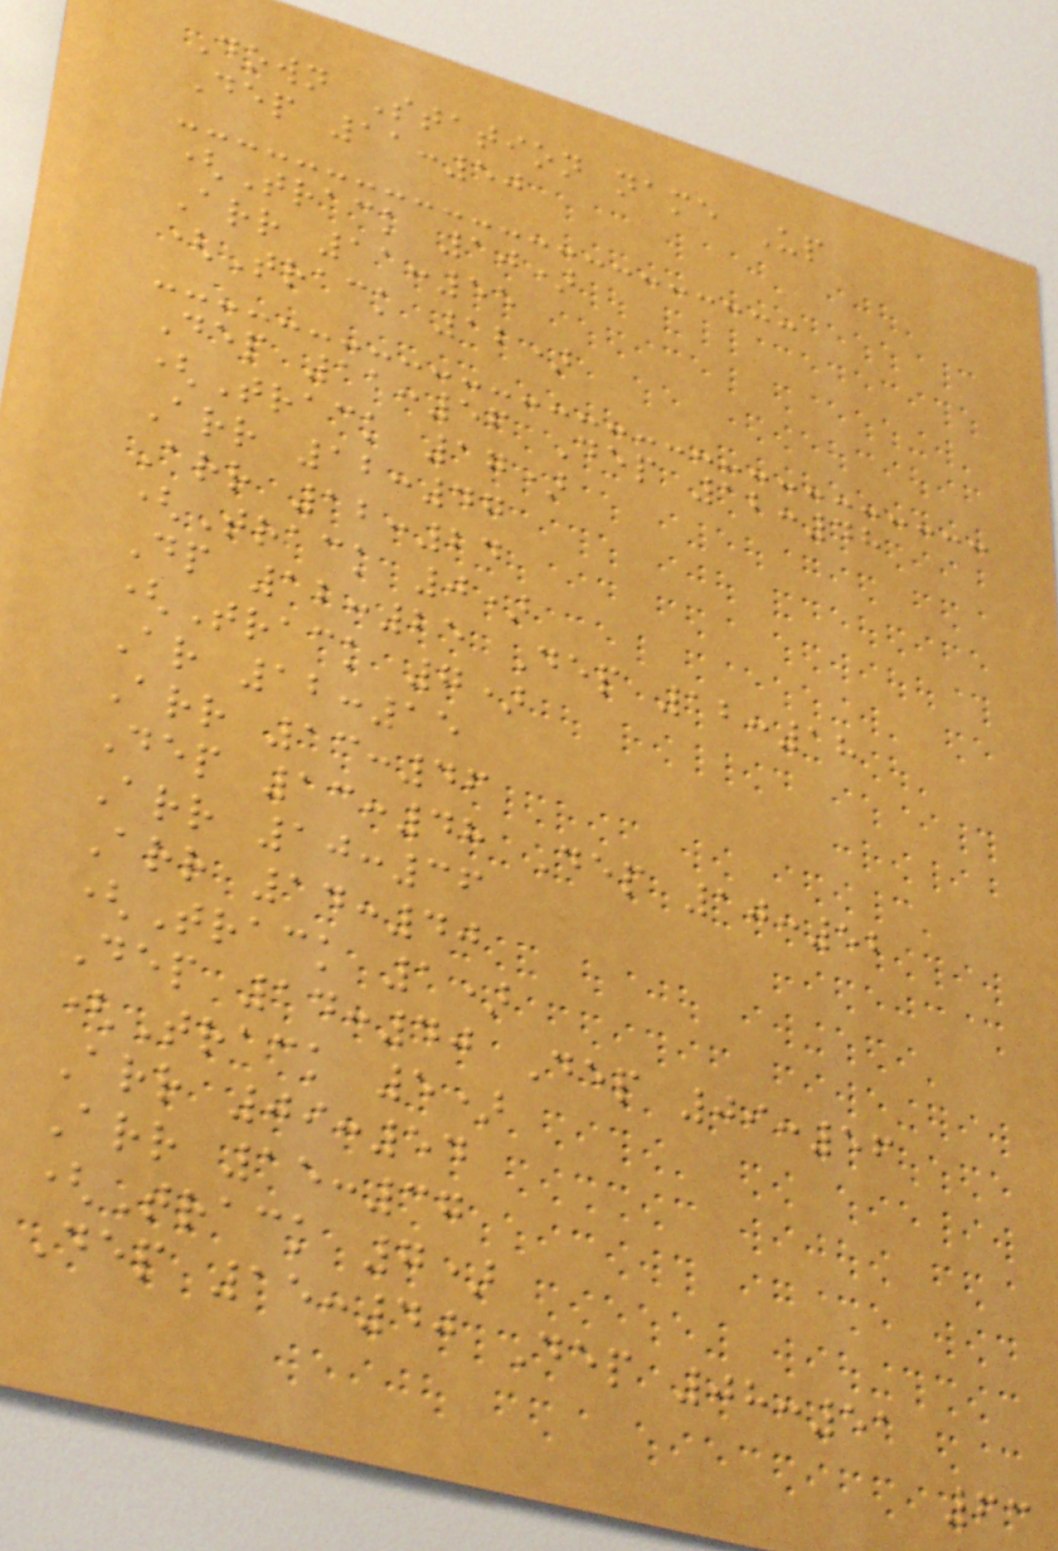Down Station name Up
Dep 11:50
(Track 10)
Arr 11:55
(Track 12)
Dep 11:56 Dep 12:48
(Track 17)
Arr 12:47
Arr 12:24
(Track 0)
Dp 12:25 Dep 12:18
(Track 7)
Ar 12:15
Arr 13:46
Dep 13:48 Dep 10:52
Arr 10:36
Arr 14:40
(Track 1)
Dep 14:40 Dep 09:56
(Track 5)
Arr 09:54
Arr 15:37
(Track 7)
Dep 15:40 Dep 08:51
63
